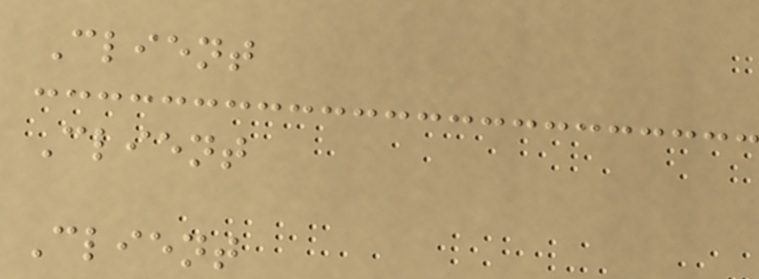Client
Client
Client
